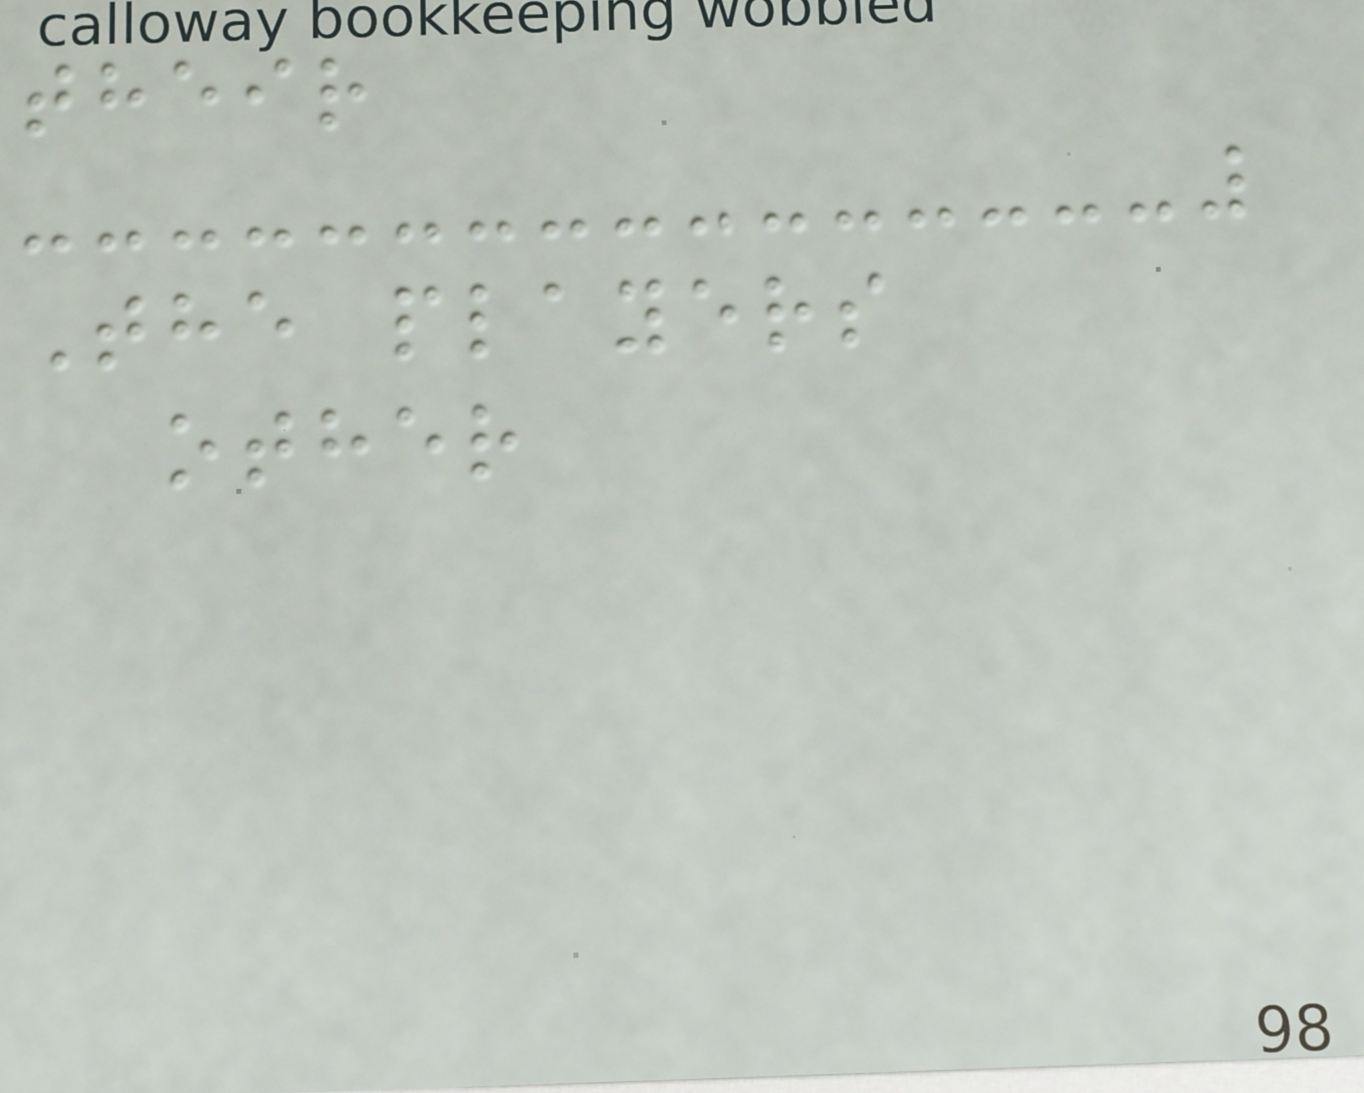their
The players
other
